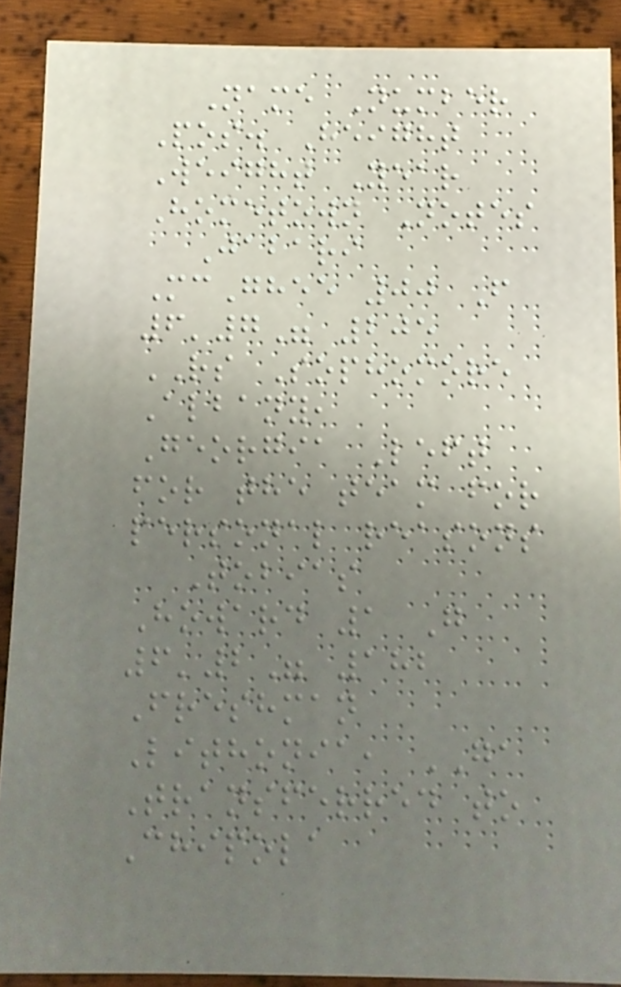Name Number
Pos. Height
Weight Year
Hometown Notes
Jabari
McGhee 00 F
6'7" 205
RS Sophomore
Albany,
Georgia Left
for the team for
personal reasons
Tobias
Howard 1 G
6'2" 182
Freshman
Lithonia, GA
Transferred to
Chipola
